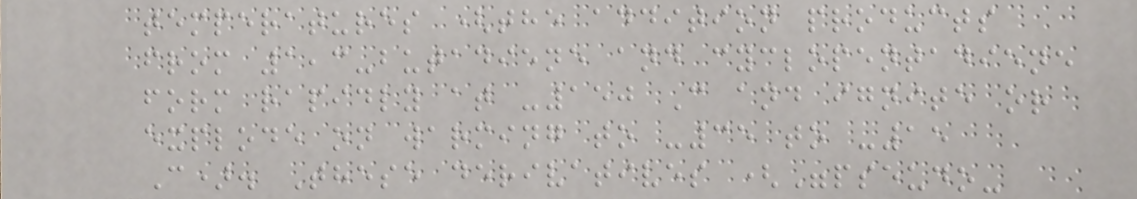temperatures (the addition products
from 1,3-butadiene and cyclopentadiene
form rapidly at -150 C and ignite or
explode on warming to -35 to -15
C). These derivatives ("pseudo-
